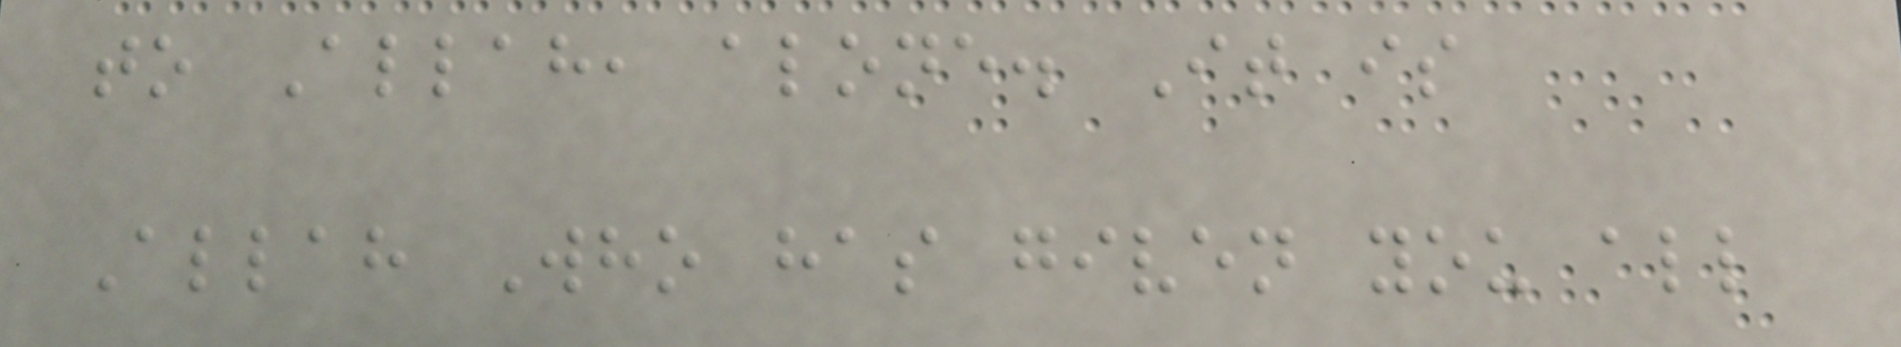to Allah, alone. It is
Allah Who has given you all
